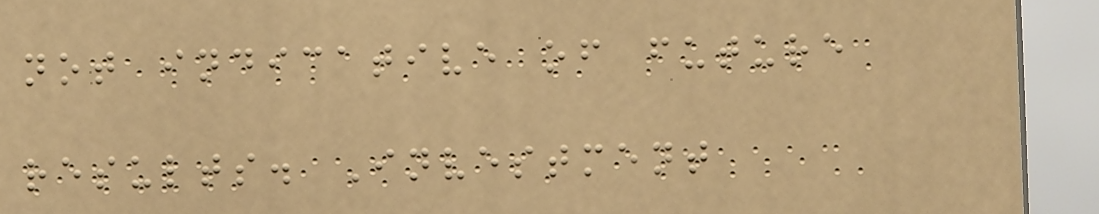not indicative of future
results. Investment
